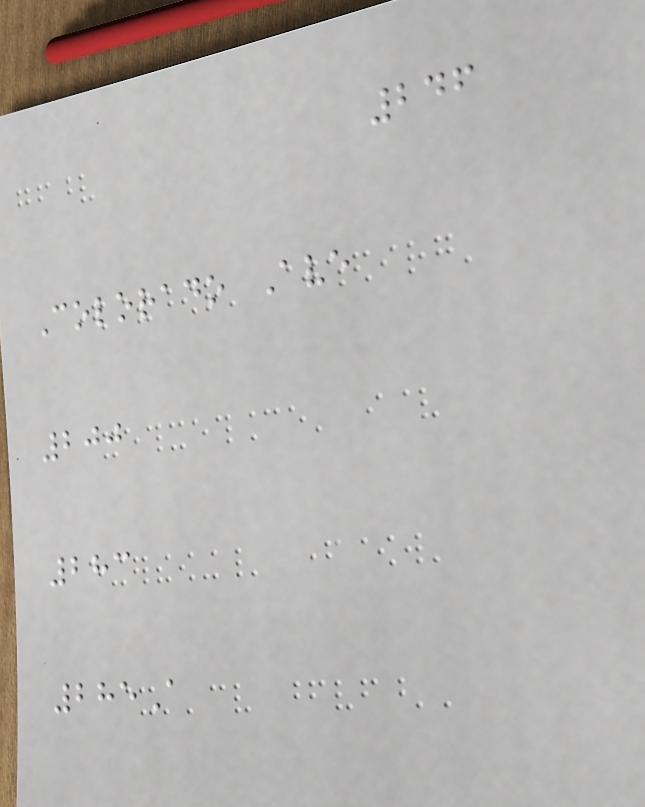246
Colorado Ave
200
283
285A
